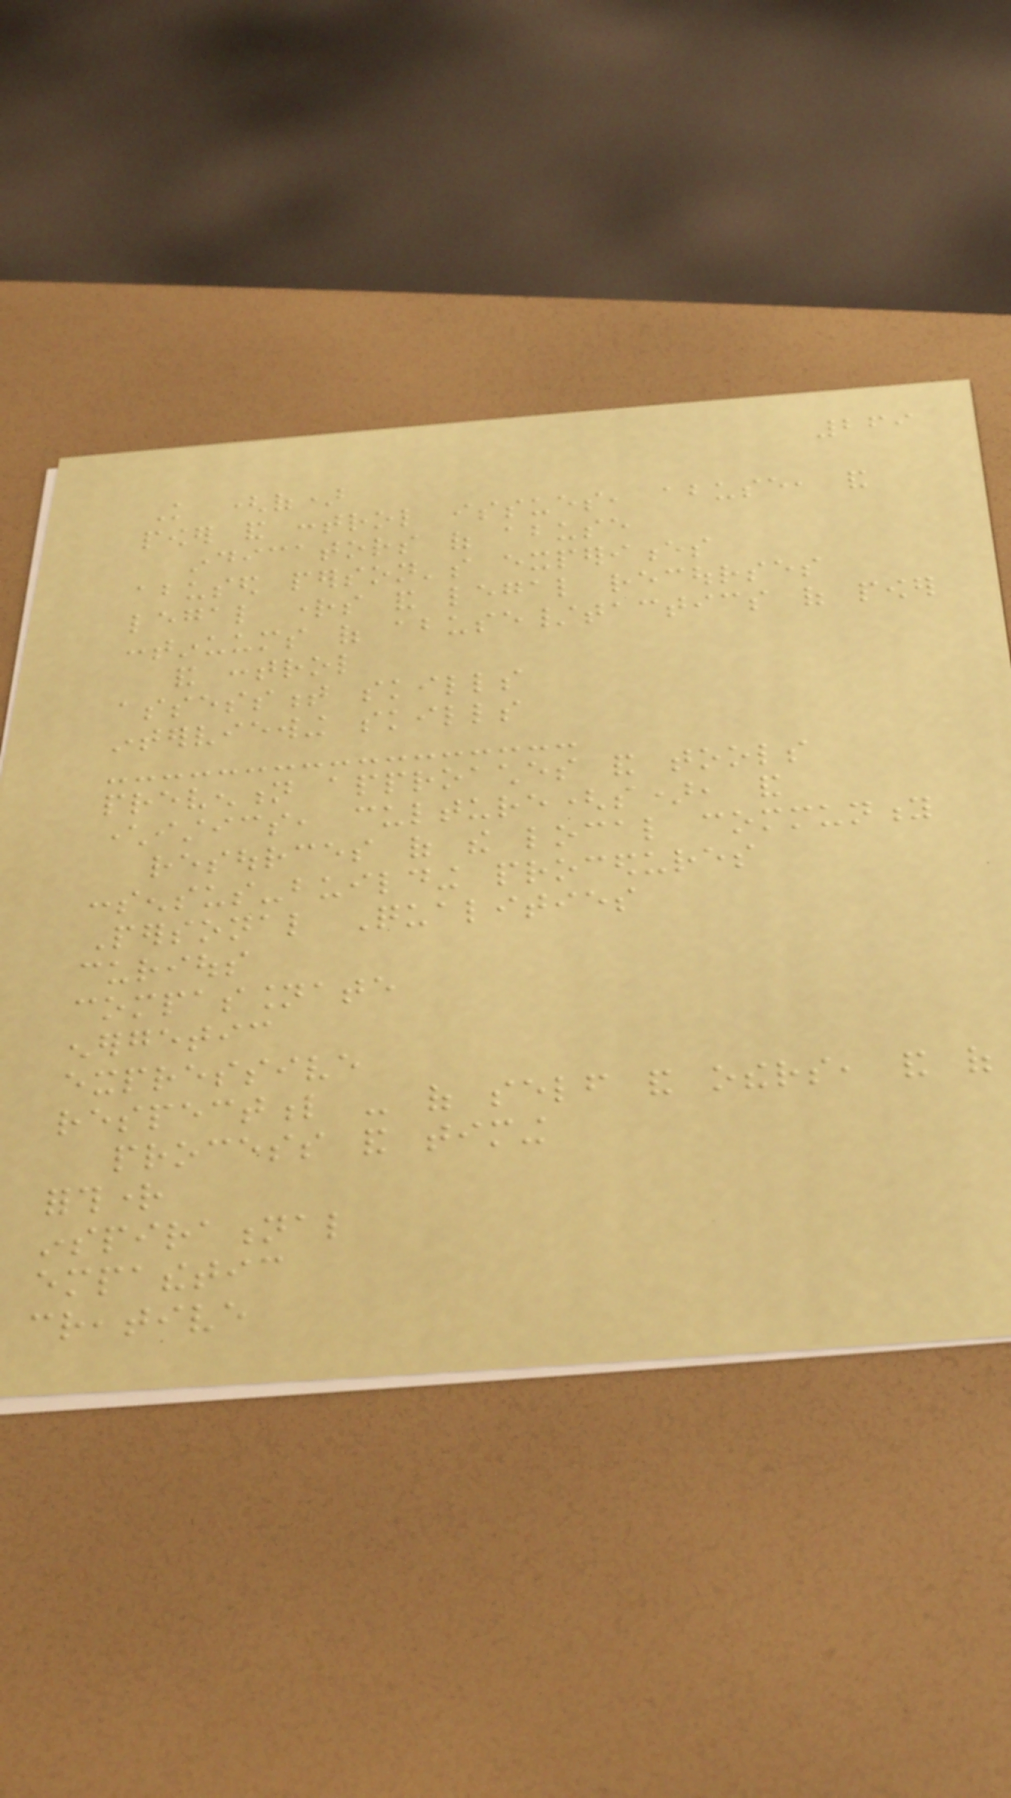269
Knowledge (of)
power and control issues, abuse, and
indicators of abuse
abused person's experiences
legal rights and legal recourses
continuums of abuse/tactics of power
and control
assessment skills
interviewing skills
prevention approaches and tools
characteristics, culture(s), and
resources of the local community
consensus-building procedures
Personal Qualities
curious
compassionate
energetic
expressive
respectful - of self and others, and of
process and timing
forthright
inspirational
empathetic
creative
